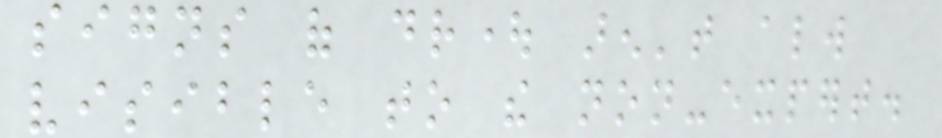signs of drought aren't always
visible to the non-expert.
